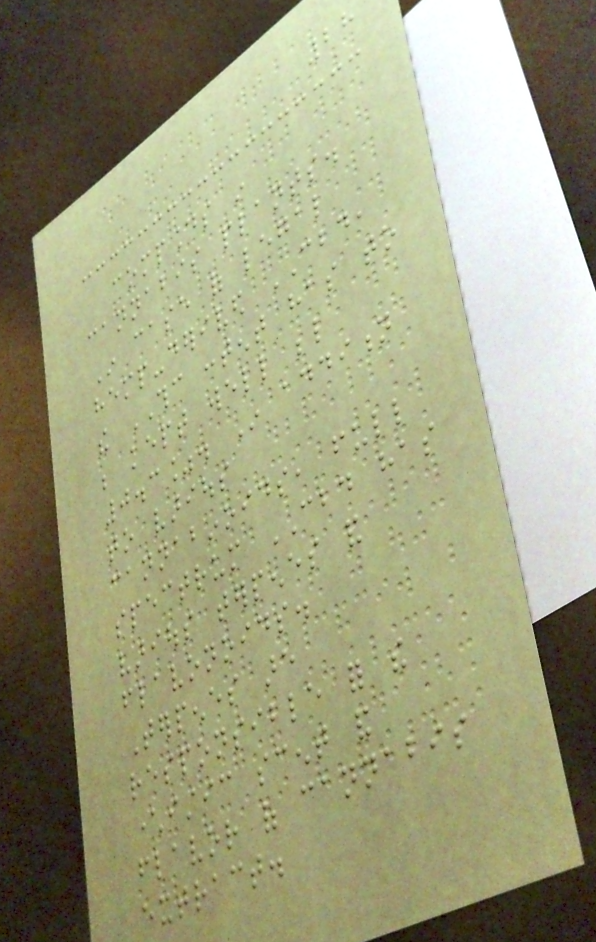28
compounds in
cannabis plants.
In case of legal
hemp-derived CBD,
the THC content has to
be kept well below
0.3%. In addition
to various
cannabinoids, full
spectrum CBD has
various terpenes and
flavonoids.
Terpenes are
responsible for the
characteristic scent and
flavor of cannabis
extract.
